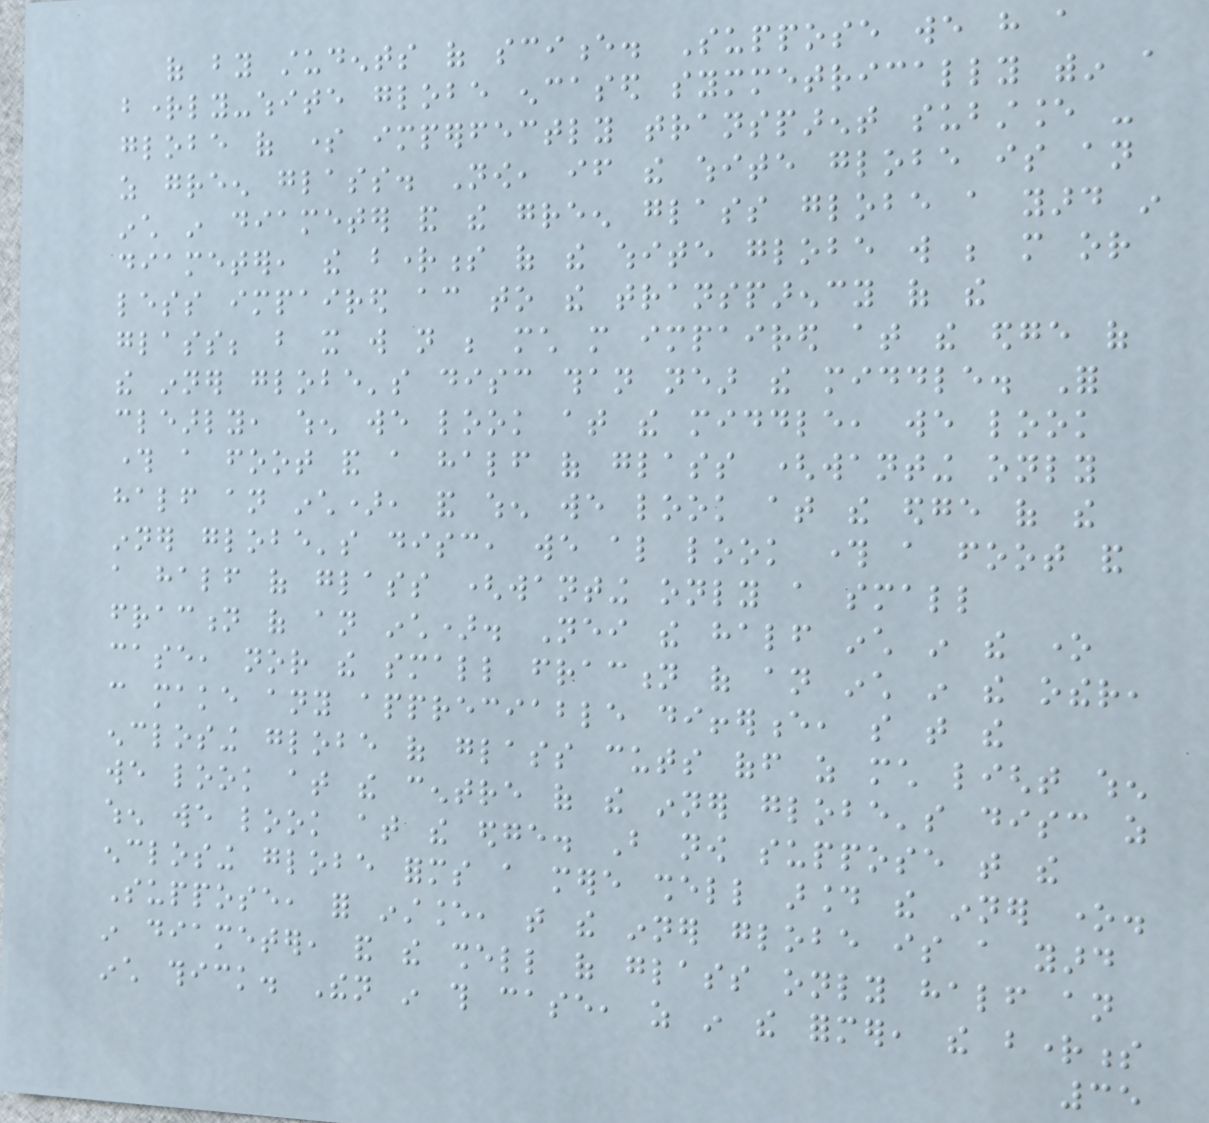of by students of science. Suppose we have a
brightly-white globe encased symmetrically within a
globe of some imperfectly transparent substance -
as green glass. Now, if the white globe is an
inch in diameter and the green glass globe a yard in
diameter, the brightness of the white globe will be more or
less impaired according to the transparency of the
glass; but it will not be much more impaired at the edge of
the inner globe's disc than near the middle. For
clearly, when we look at the middle, we look
through a foot and a half of glass (wanting only
half an inch), and when we look at the edge of the
inner globe's disc, we also look through a foot and
a half of glass (wanting only a small
fraction of an inch). Neither the half inch in the one
case, nor the small fraction of an inch in the other,
can make any appreciable difference, so that the
enclosing globe of glass cuts off as much light when
we look at the centre of the inner globe's disc as
when we look at the edge. But now suppose that the
enclosing globe forms a mere shell around the inner one.
Suppose, for instance, that the inner globe is a yard
in diameter, and the shell of glass only half an
inch thick. Then in this case, as in the former, the brightness
35
